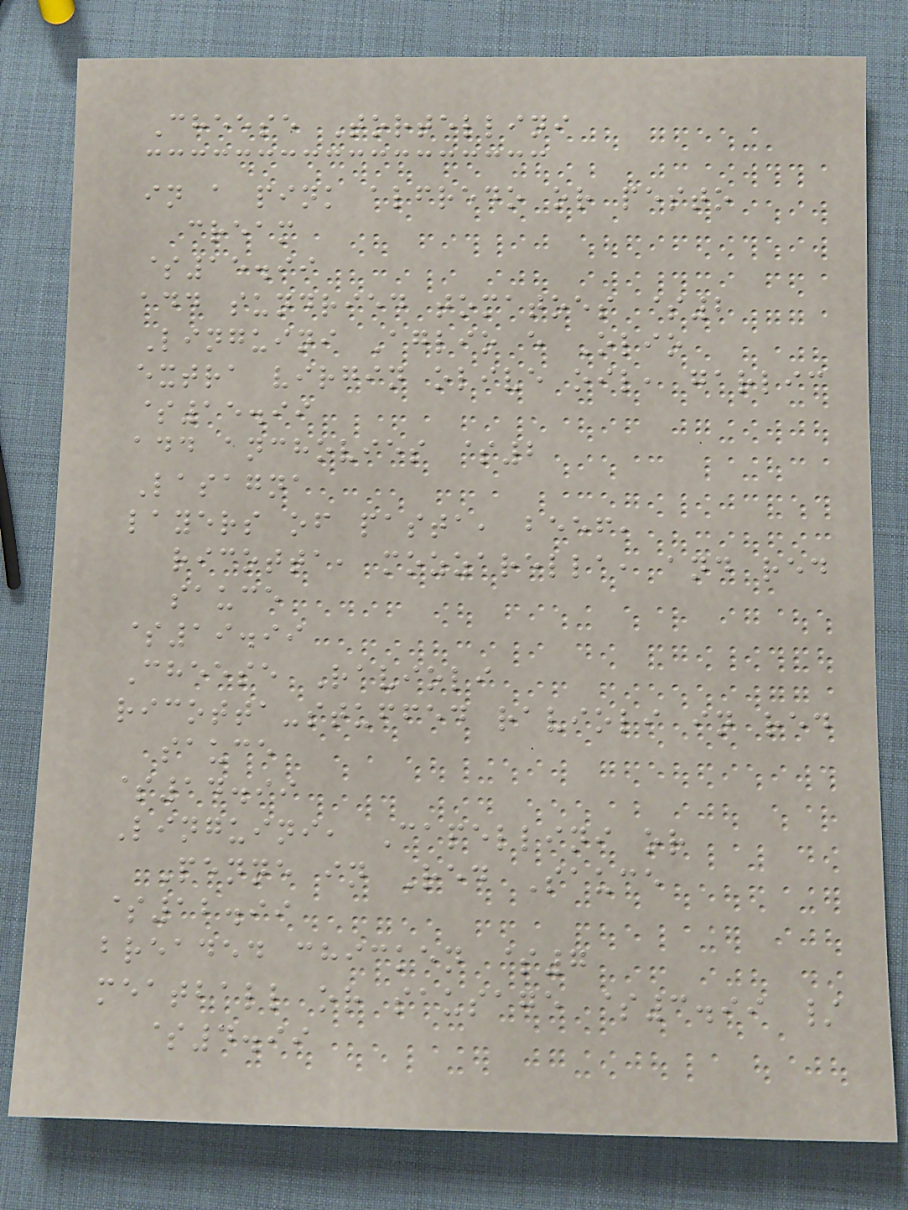Cheese Tortellini
in a pink alfredo or pesto
cream
$15.99
add sundried tomatoes $2
Linguini Aglio e Olio
extra virgin olive oil, garlic
$15.99
add anchovies $2
Lasagna
layers of pasta, beef,
ricotta, mozzarella, and red
sauce
$19.99
Cheese Ravioli
ricotta-stuffed ravioli in red
sauce
$14.99
Linguini, Capellini or
Penne in Red Sauce
$12.99
breaded chicken $7
meatball or sausage $3.99 /
$4.99
